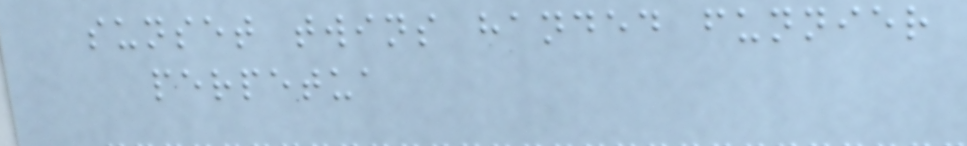sunset twins handed funnier
perpetua
